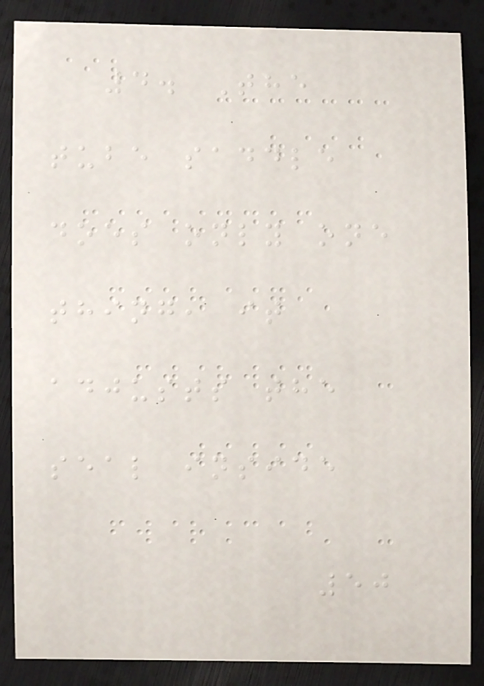4. The
tube saddle
does only one
thing, it
adjusts the
seal inside
50
